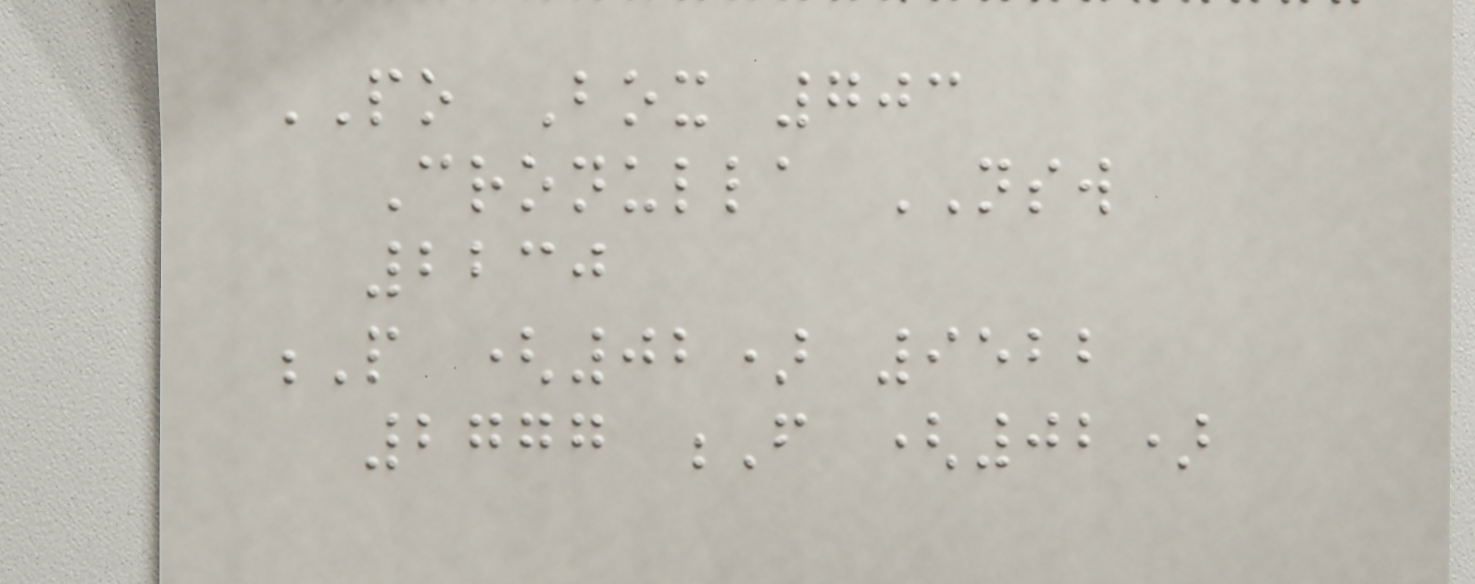PO Box 703
Cronulla NSW
2230
P (02) 9522
2777 F (02)
